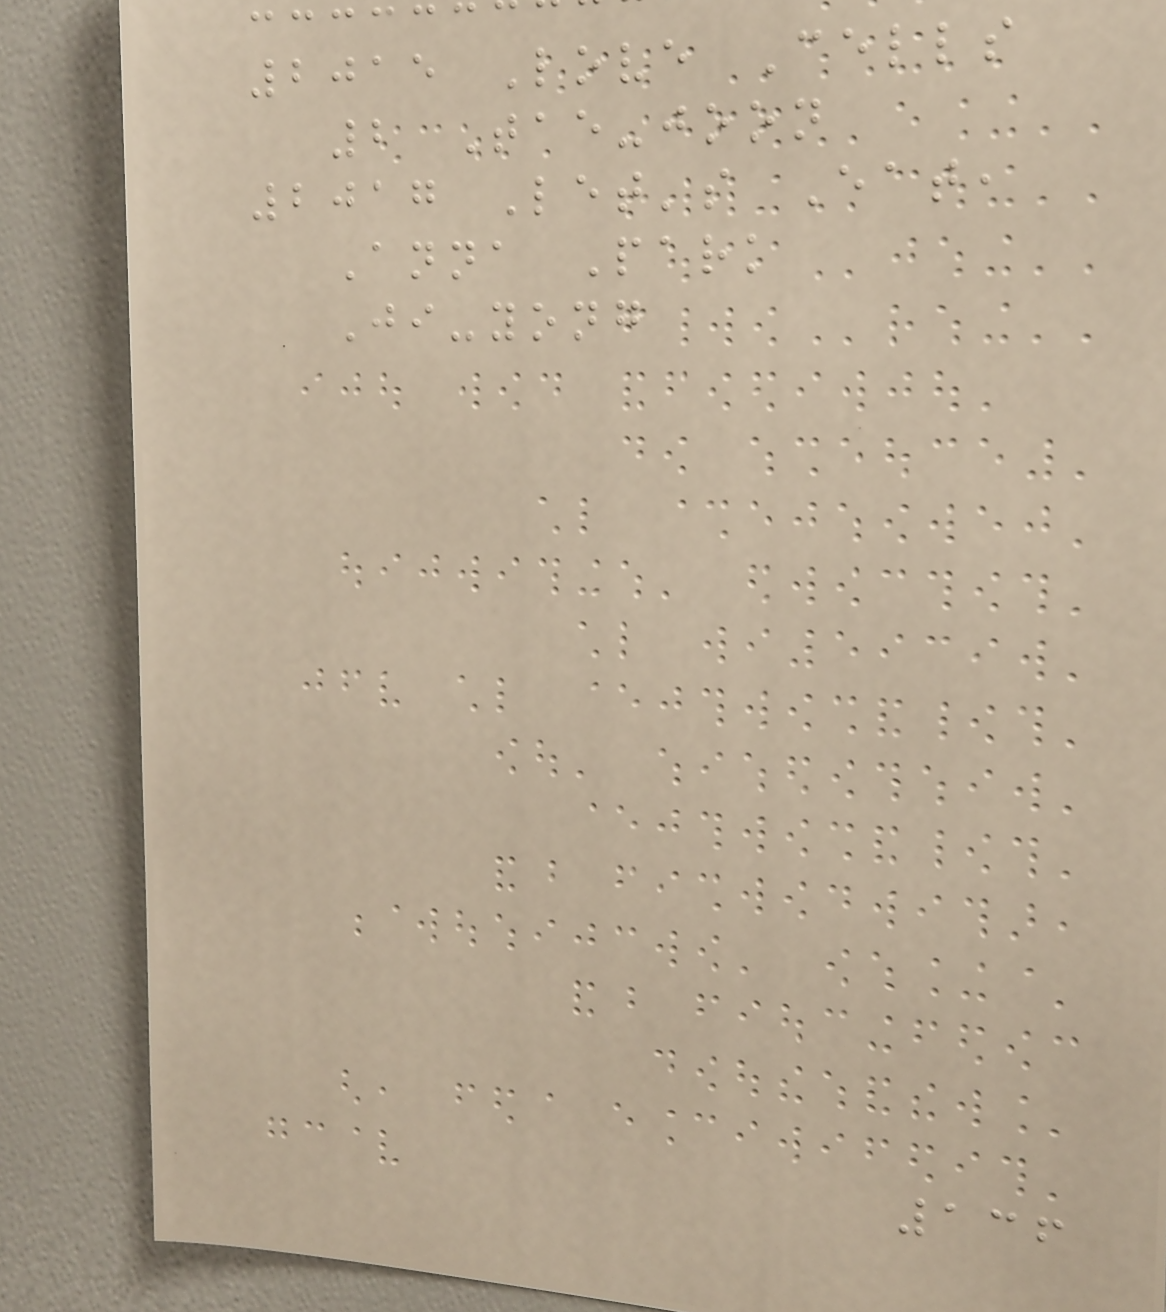2015 Love Cells
2 Tae-joon
2017 Let's Eat,
Anna Park
Ji-yong
136
